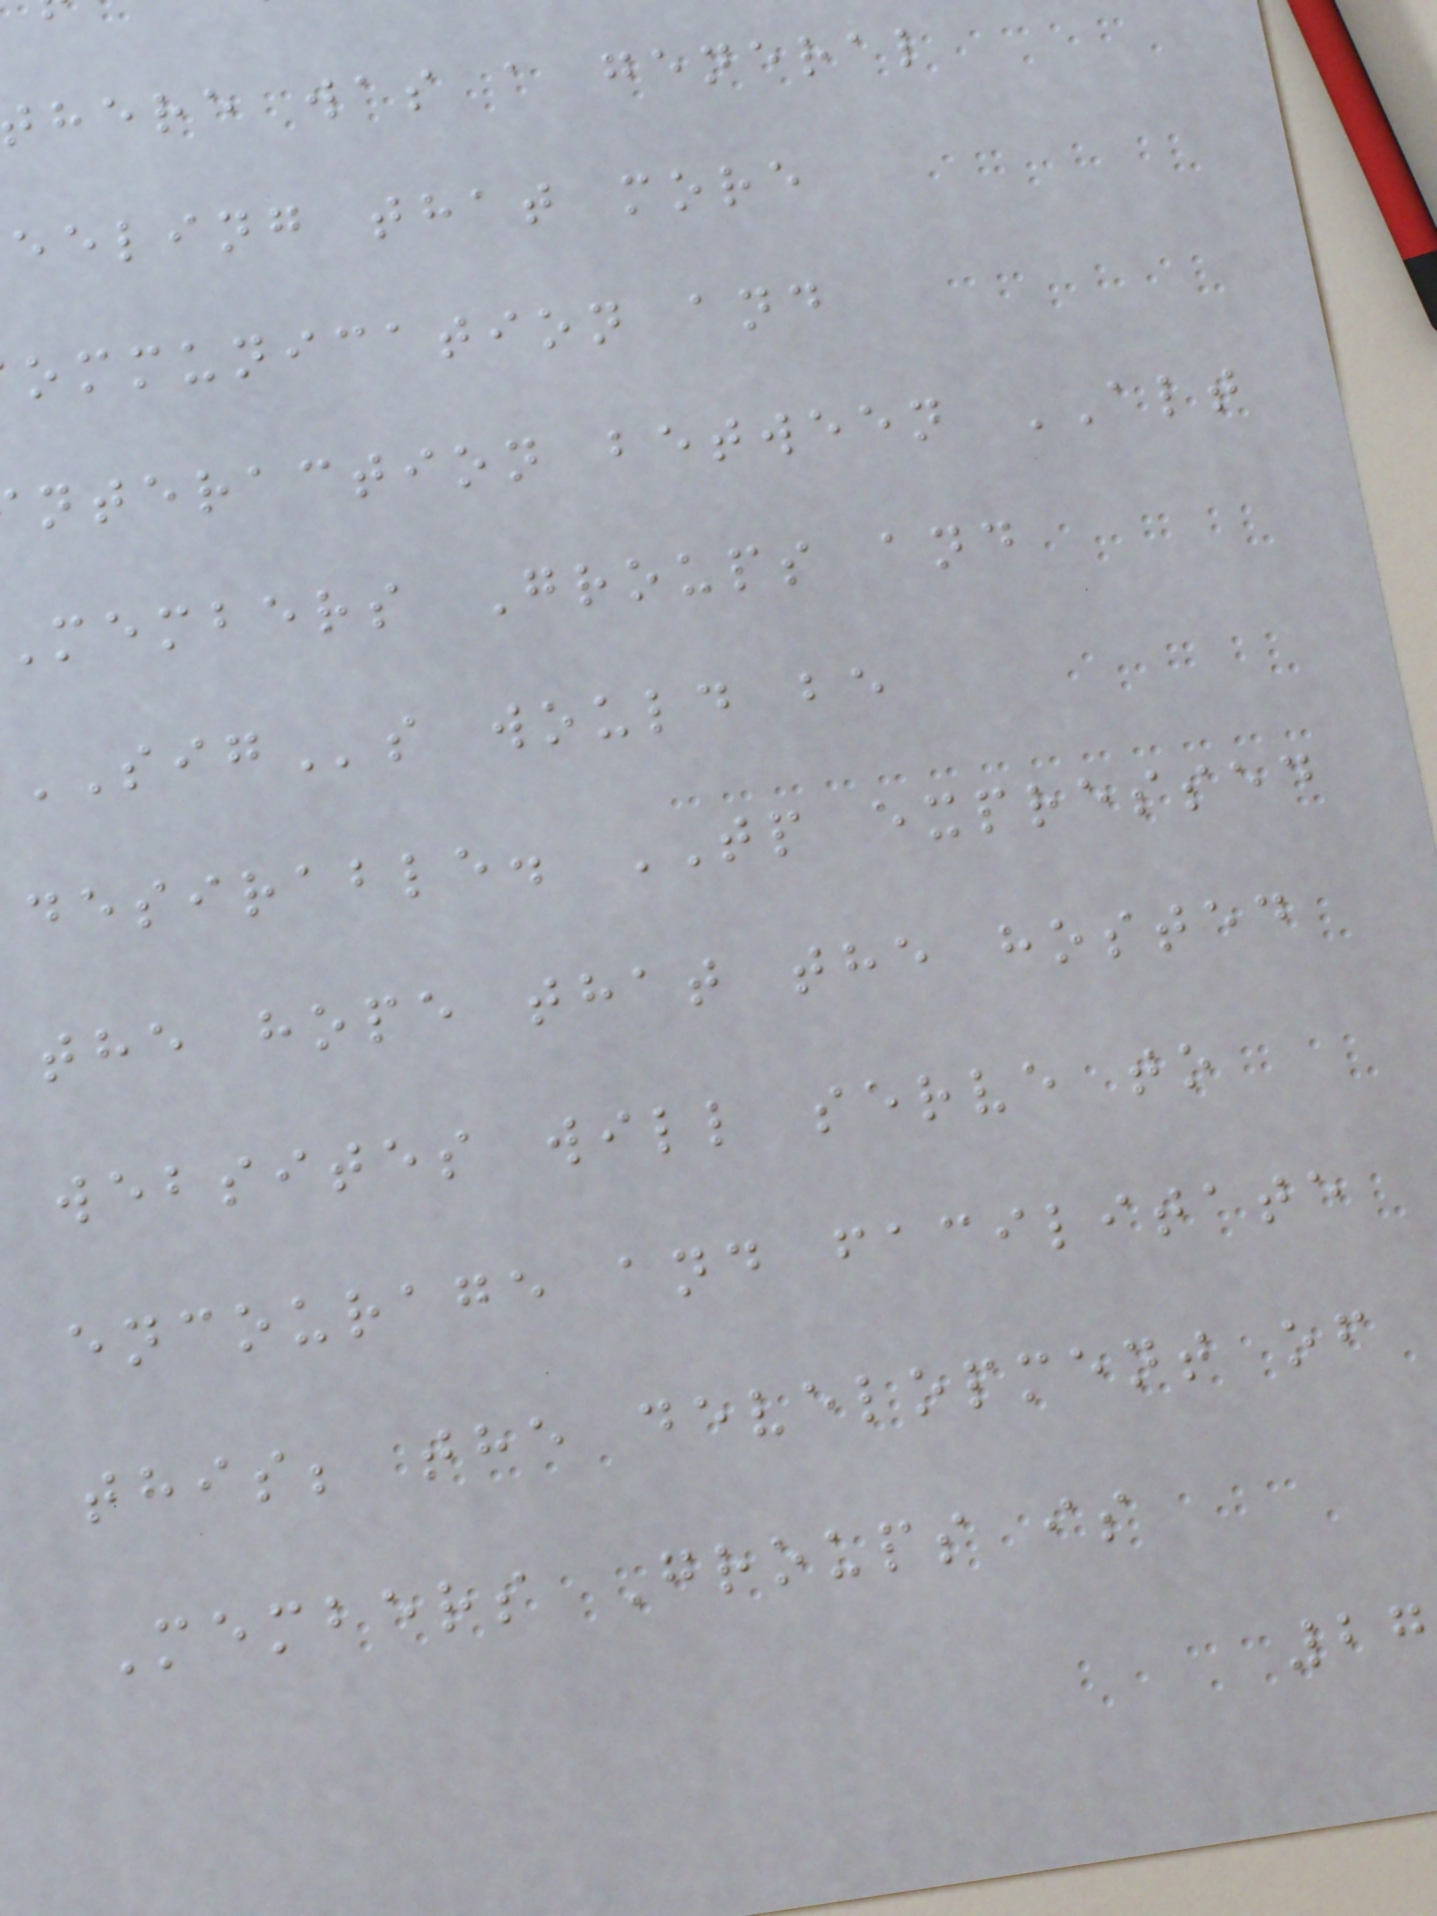here was a general
eeling that more
ommunication and
nteraction between ALT
members Groups and
SIGs would be
desirable. TP expressed
the hope that the hosted
websites will serve to
encourage and facilitate
this; the development of
Members Groups is
